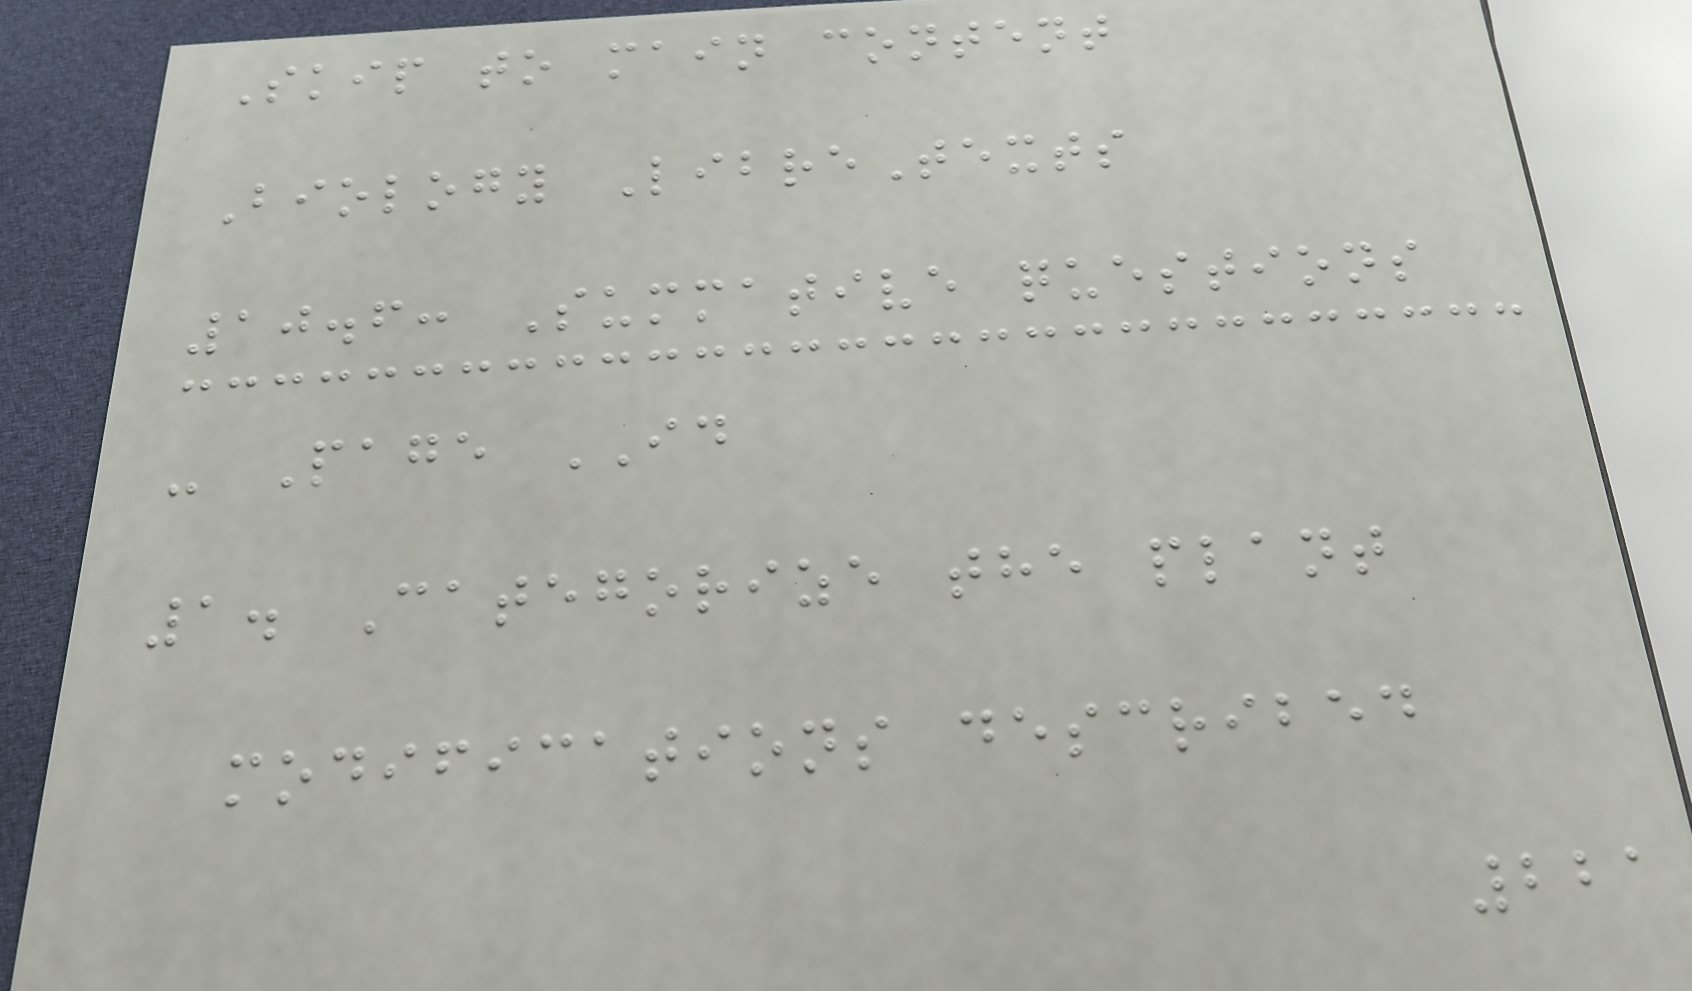Skip to main content
Biology LibreTexts
10.6: Summative questions
- Page ID
1. Categorize the plant
modifications described
221
